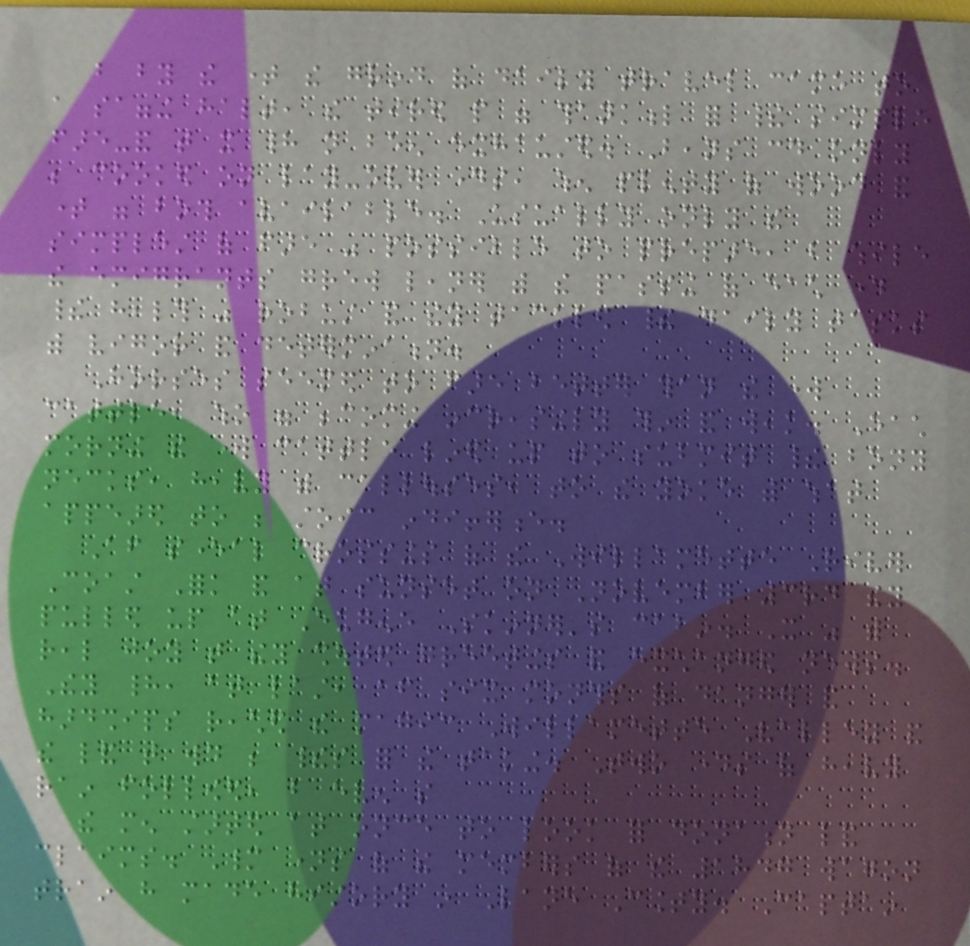but by the time the grind of daily travel came to
a sagging halt, the tired people were thankful for their simple
fare-and that it had not been exhausted. Beans could only
be cooked on lay-over days, when plenty of wood and
time were both available. Usually only the
simplest of fare was possible to prepare, but while
the emigrants grew leaner with the passing of each day
their health was robust and they tackled their daily tasks
with vigor and determination.
Horses seemed to fare better than the work
cattle, who were becoming increasingly thin and weak. Each
morning the work cattle lined up to submit their bony
necks, heavy with callouses, to the yoke with what
appeared to be stoic indifference.
After several crossings of the Willamette River
Coast Fork and at sunset on November 3rd they
pulled up at Eugene Skinner's cabin. It was with
real joy that they shouted greetings and exchanged news.
They had, at last, after six months of danger and
hardships reached the magic Willamette Valley and
the land that would be theirs for the taking. Two days of heavy
rain followed, but even so
the men started at once to look for donation land
claims. Many names of the members of the 1847 wagon
train have made history in Lane County. Captain
